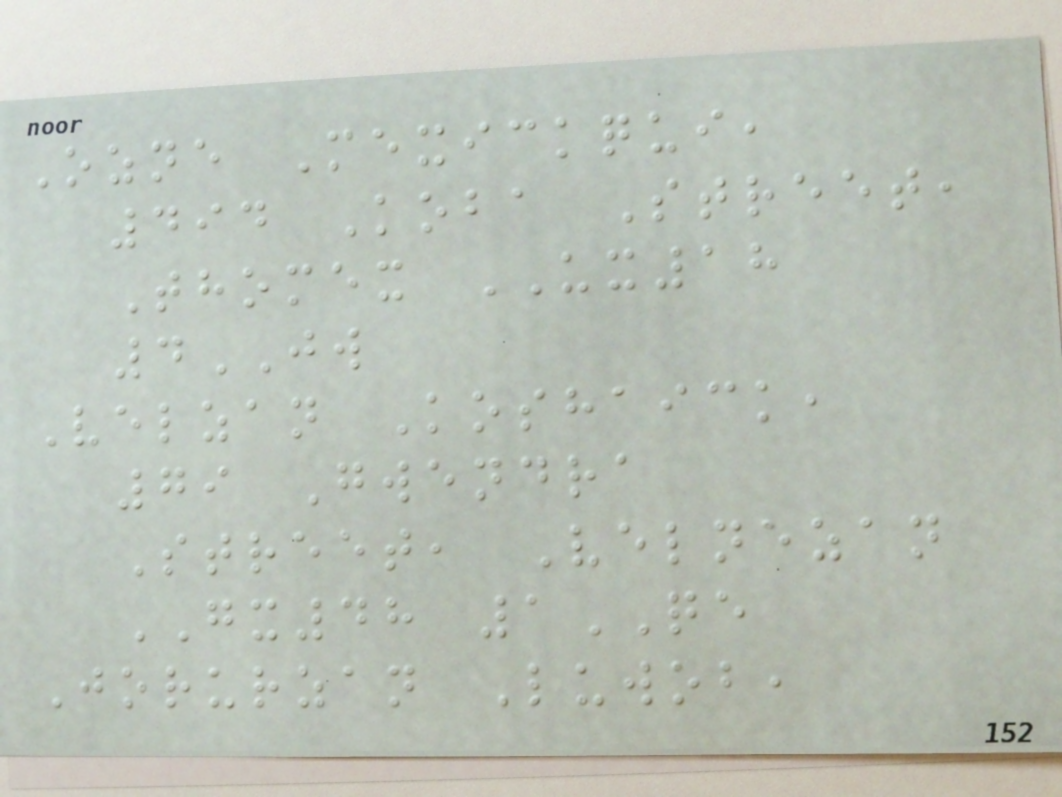Ozne Mexickqui,
494 Koba Street,
Thomex UX18
4JW
Velzan Koshaick,
79 Gwendra
Street, Velnezan
GX48 1QE
Jorurzan Luwob,
